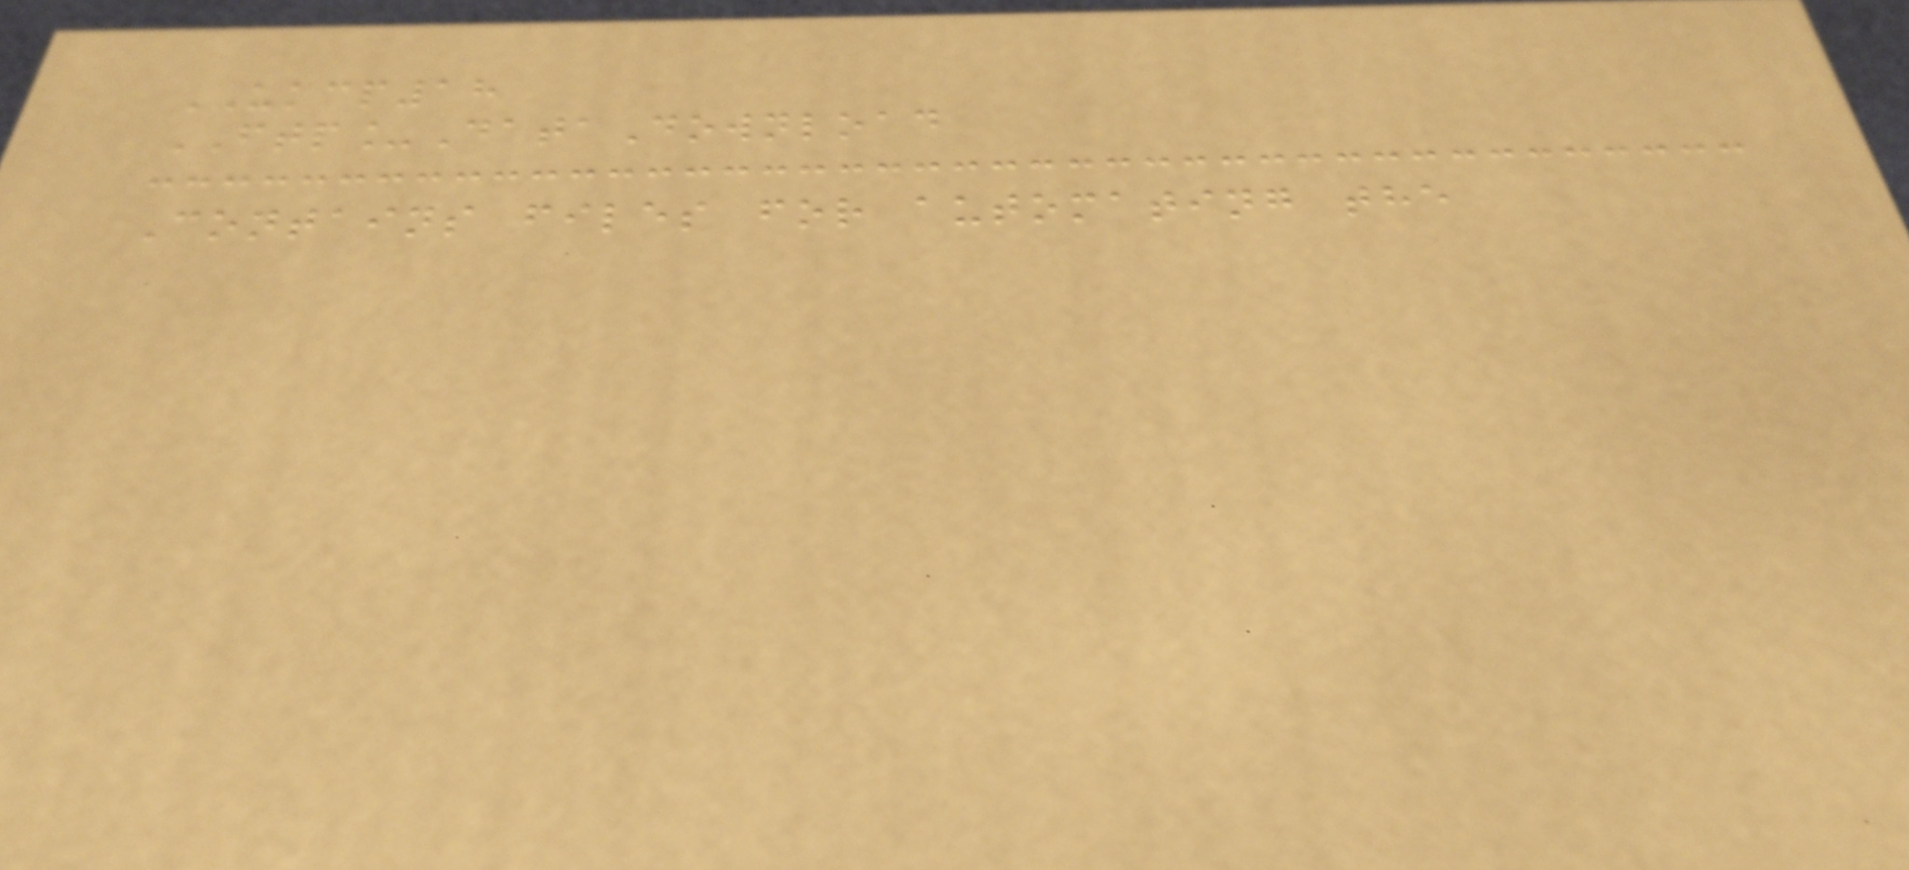UKCP18
FTP_DataDownload
Contains files for automating the
